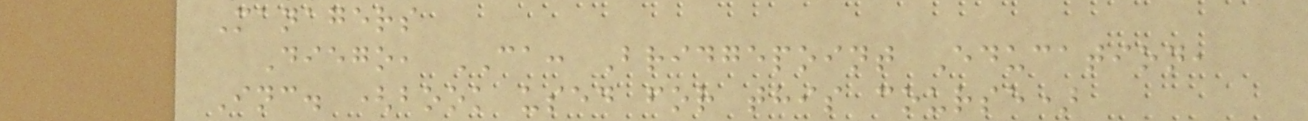Managers
Diego, CA: Bridgepoint Education,
Inc. (book used for this course)
